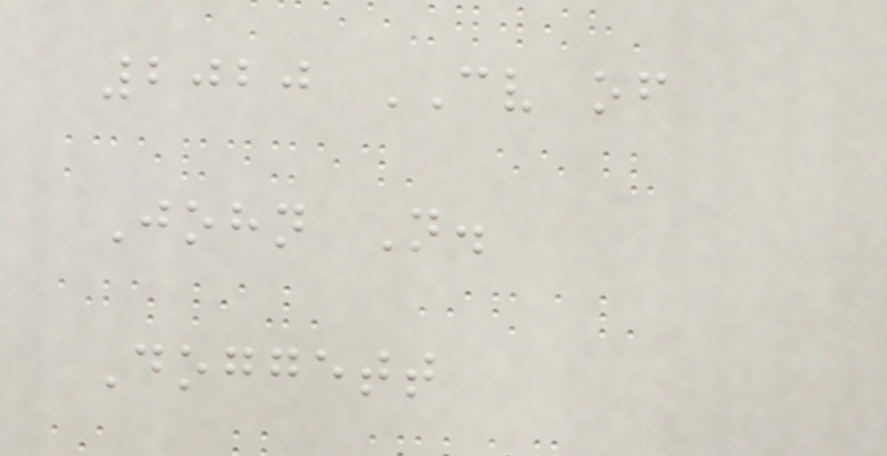2020 CV of
John N.
Doggett
